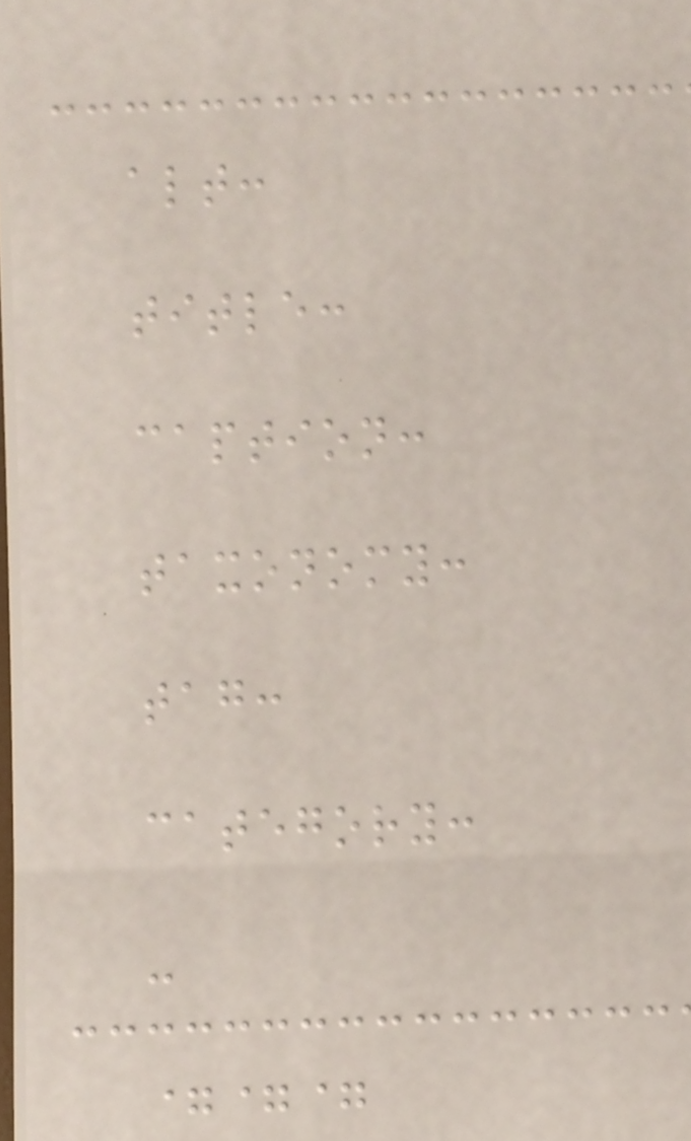alt:
title:
caption:
taxonomy:
tag:
category:
-
===
